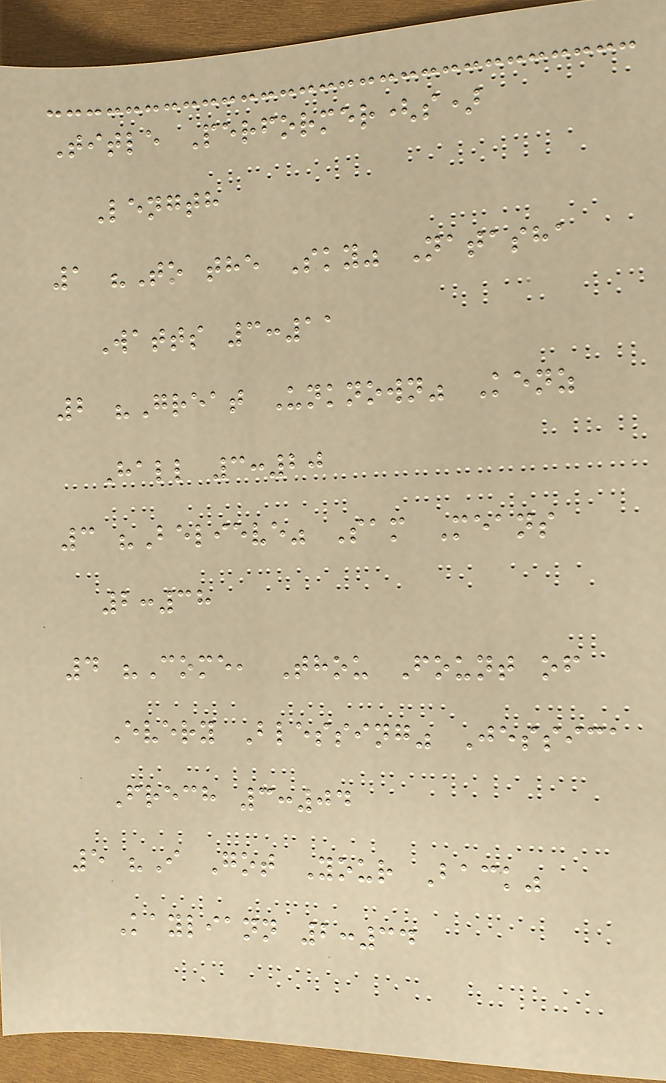Title Performer(s)
Length
1 "To the Sky" Natasha
Watts 3:11
2 "Great Unknown" Kenz
Hall 3:20
3 "Believe" Sam Means
2:38
4 "Come, Thou Fount of
Every Blessing" Jessica
Frech 3:04
5 "I Got Your Back"
Kayliann 2:34
